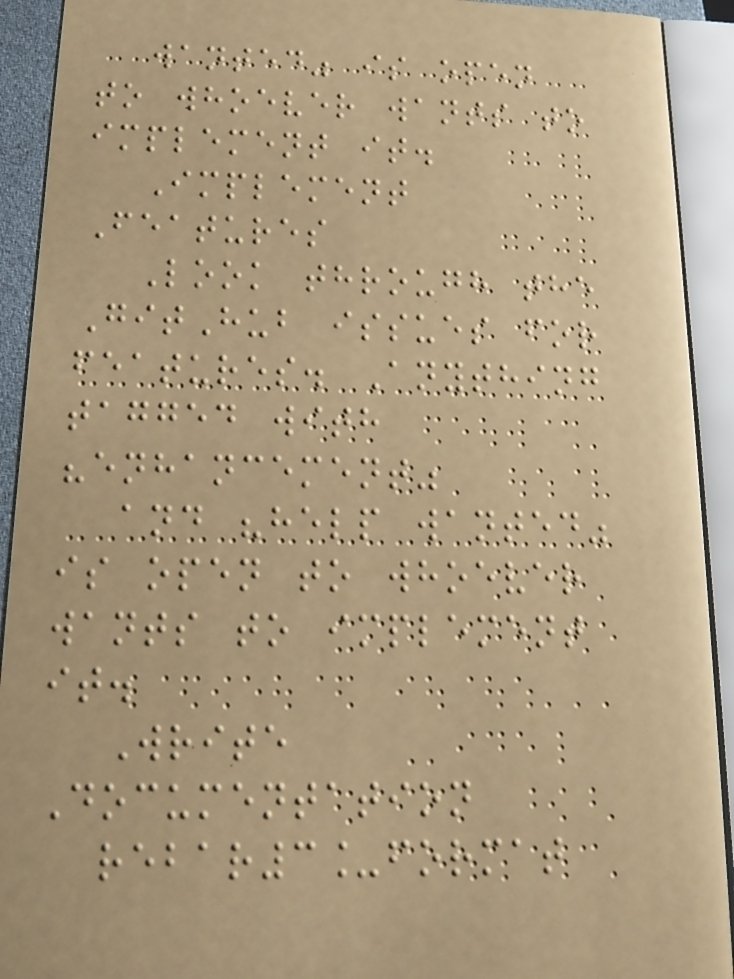wanted" is open
to whoever wants to
implement it.
Implement
Features
Look through the
GitHub issues for
features. Anything
tagged with
"enhancement"
and "help wanted"
is open to whoever
wants to implement
it.
Write
Documentation
rebar3_format
